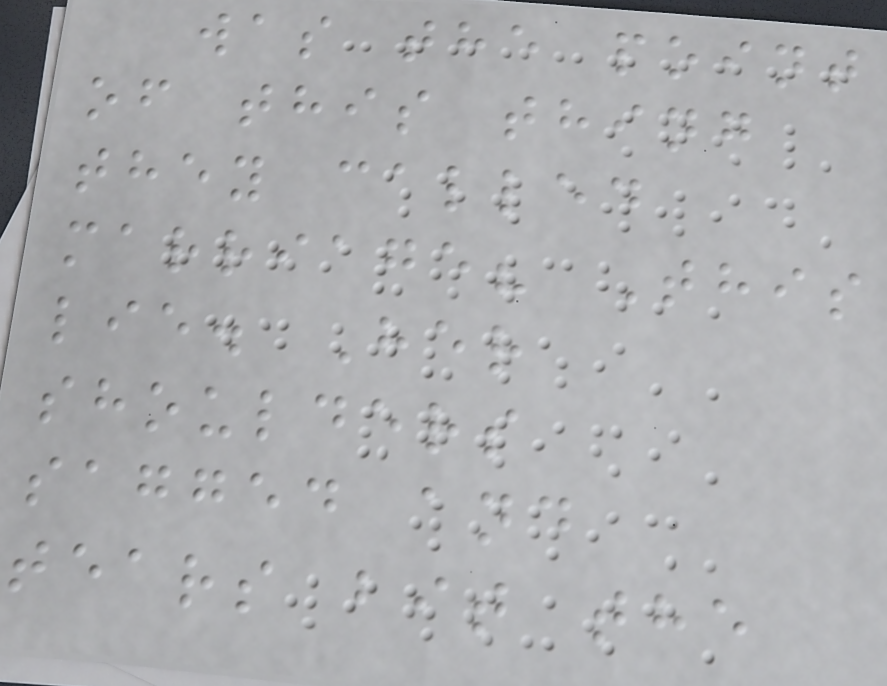was the point
of this thing
they called
marriage? This
lie. Her
shoulders
sagged and
tears bit the
